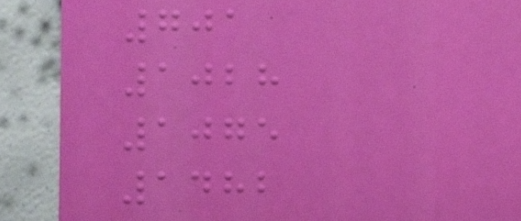701
1028
1075
1482
